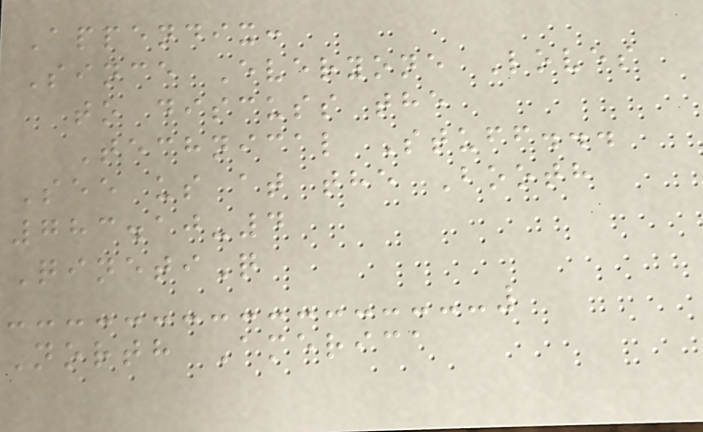Appendix:
Since Everyone Loves
to discuss the
Technical Stuff...
See us at the Booth
783.10-4
QinetiQ
North America
